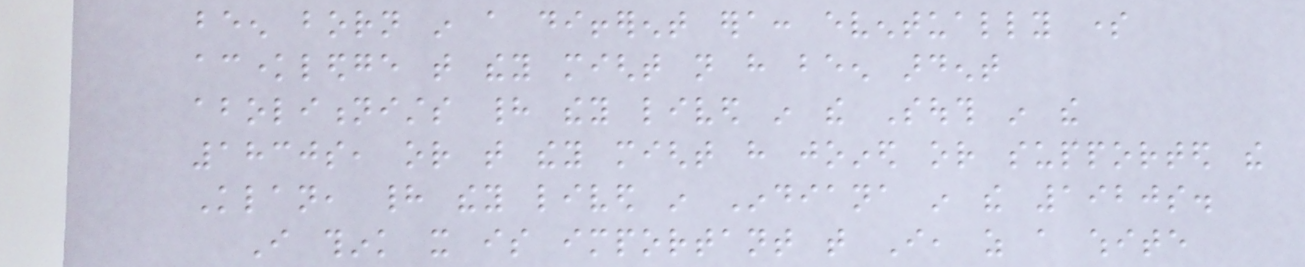been born in a different era: eventually some
acknowledge that they might not have been ardent
abolitionists had they lived in the South in the
1830s, or that they might have joined or supported the
Klan, had they lived in Indiana in the 1920s.
I think it is important that I, as a white
